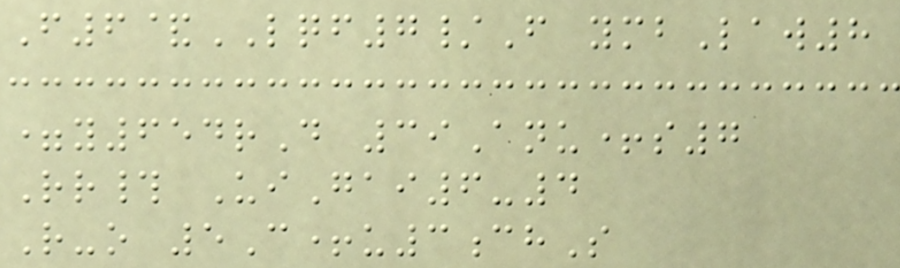F6&LQF7/F ymbLaw8
=y654rD 39Anu+s7
Rr# UiGai6-4
R-o 5C+u3chS
